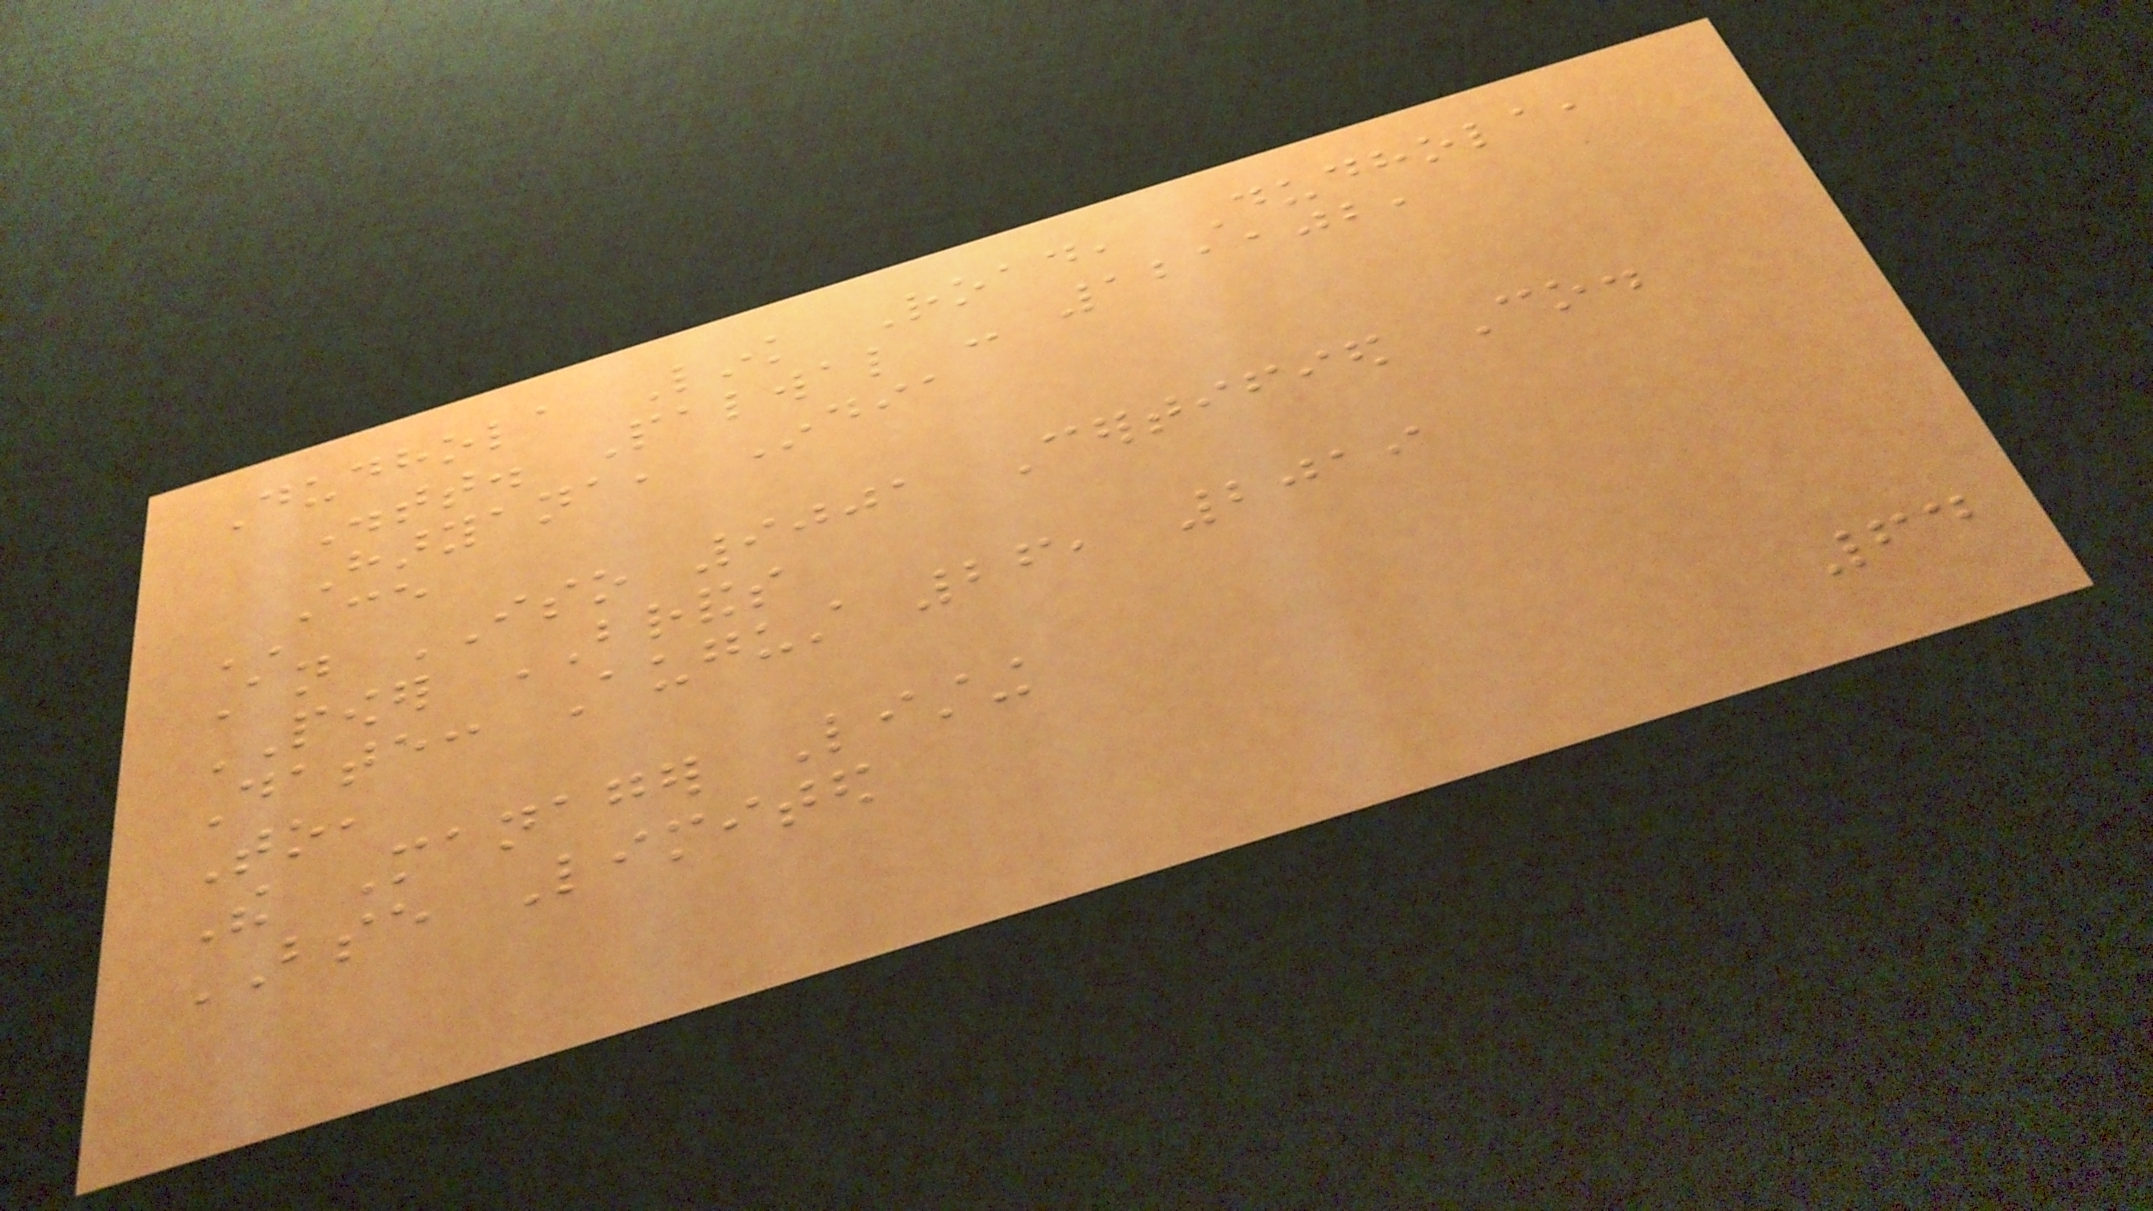Dudhola Link Road, Dudhola,
Distt. Palwal - 121102,
Haryana, India
ACE
An ISO 9001 Certified Co.
POWER BRANDS
Date: August 26, 2019
To,
The Manager Listing
BSE Limited
64
